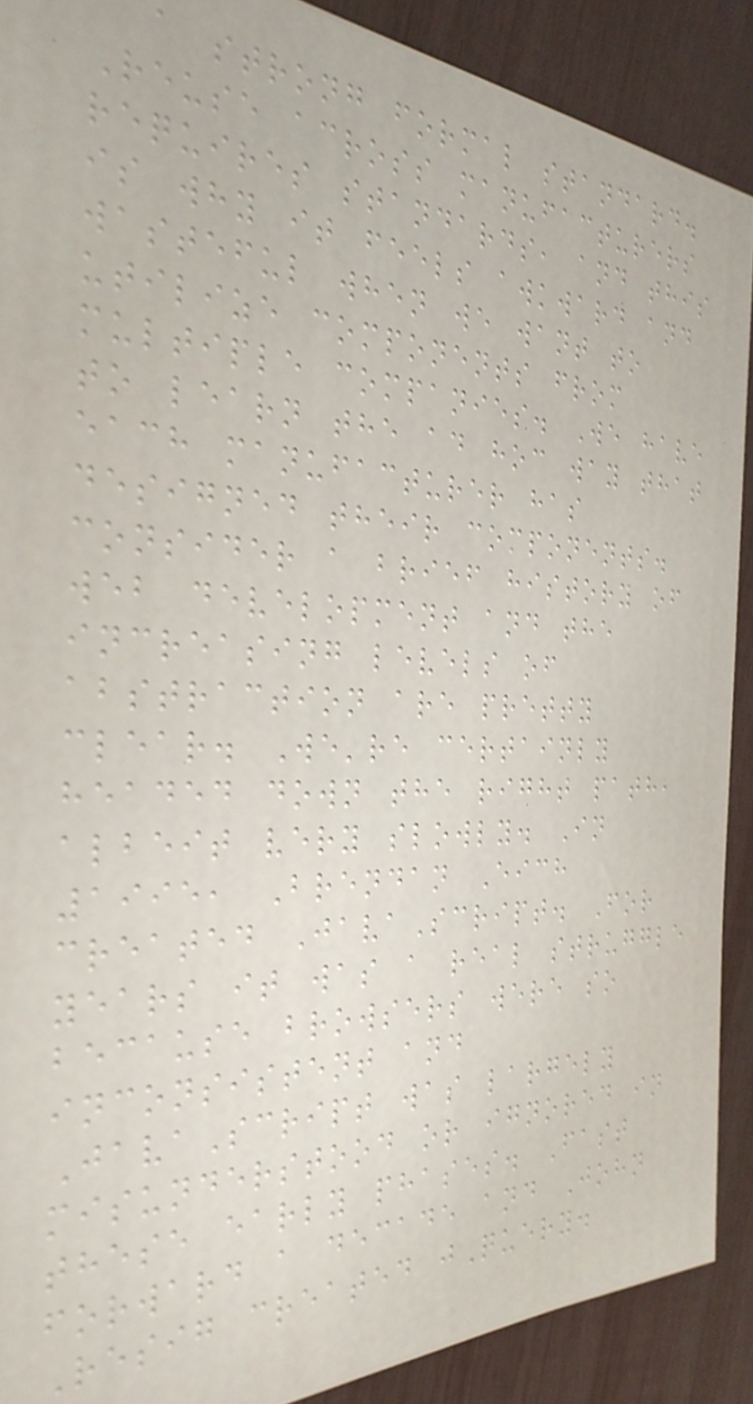a strong formal standard.
Reuse across manufacturers
requires standards, and this
is why it feels awkward and
wasteful when we want to
utilize components from
multiple companies. We have
to learn the ad hoc way that
each manufacturer has
designed their components.
consider a brief history of
web development and the
increasing levels of
abstraction are pretty
clear. We're certainly
headed down the right path,
albeit very slowly. In
1995, Brendan Eich
created JavaScript. For
years it was a real struggle
because browsers were so
inconsistent and
JavaScript was largely
misunderstood or ignored in
these early phases. Fast
forward a decade and John
Resig created jQuery.
